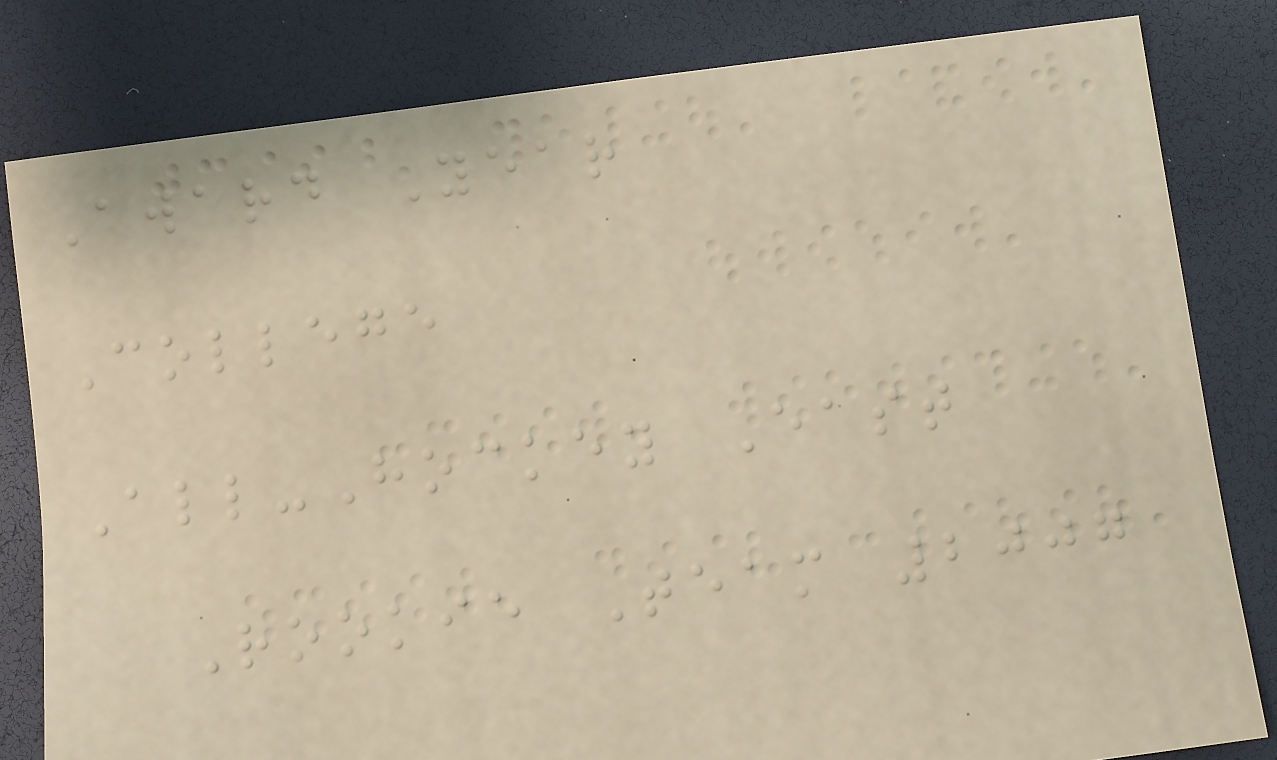Award Year
College
All-Hockey East
Rookie Team 2007
